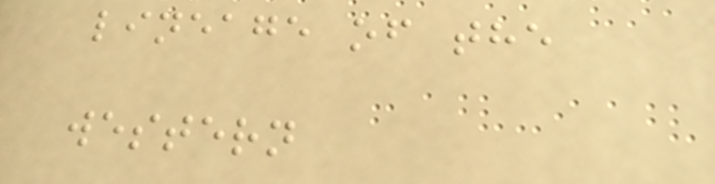lineage of the
western
